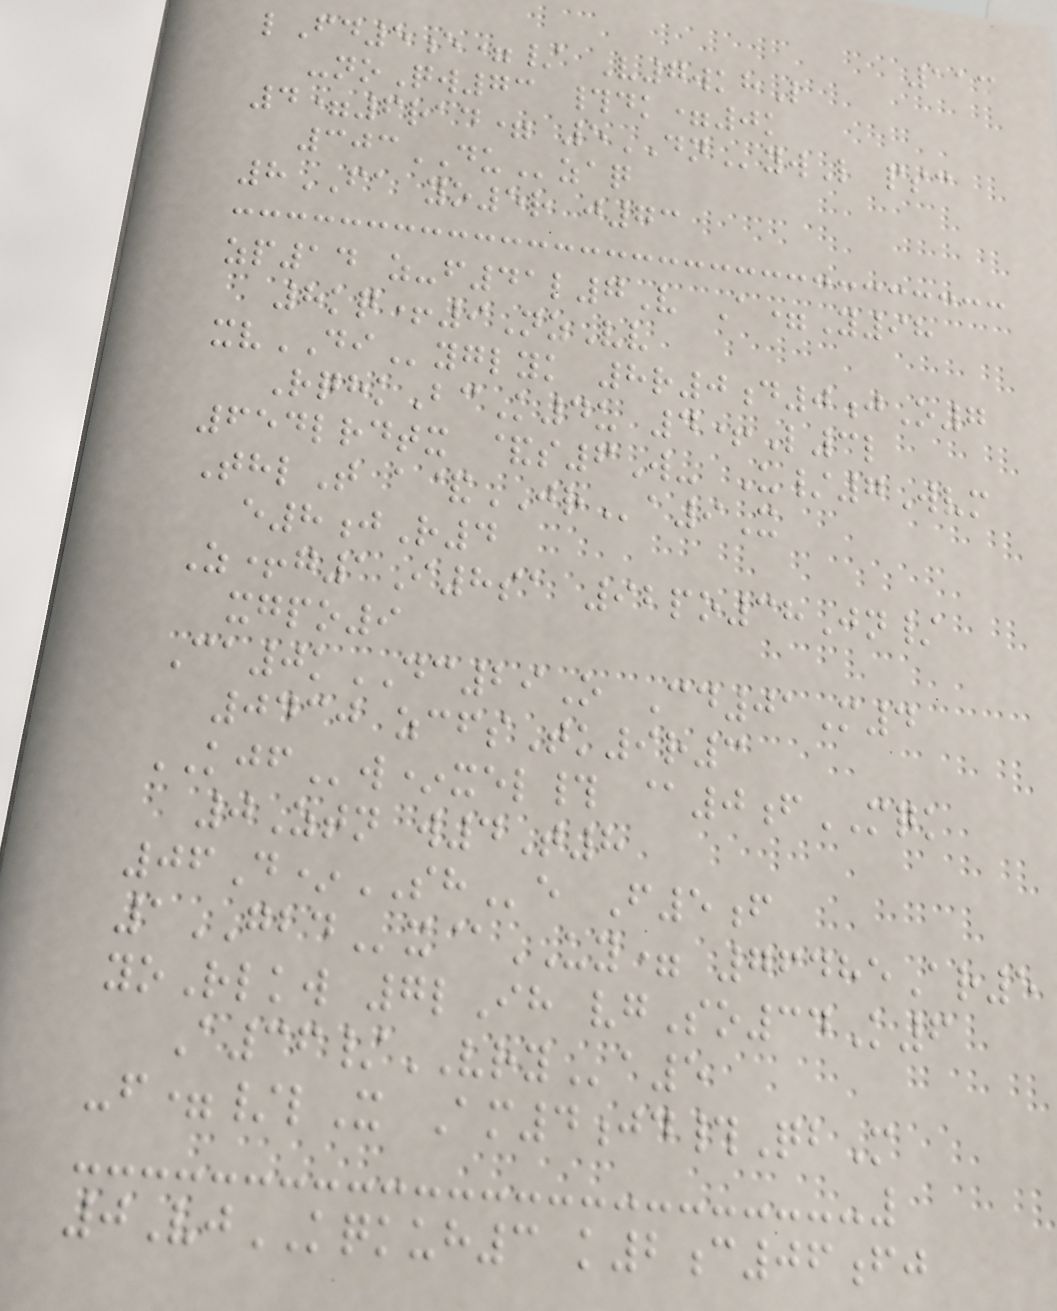113
lFd5e=/ V7wkhL
-noQw73 #dk=0k
4=6rad= 5DNywL psc
303DUzaq
8FA yo5r j73
zp14 z-f41l7V A=Y98
8kq+9NzVv
xvDIyglyk 8r0d0jO7
RqhkBcK4u 4+L3l
654lrdtx &s6W- U/7Wvm
ThlT a&JRa9X
e8jR4
Z+g1I8sa 92po38Jn/
xgpo9
Ca0kDC29O Cd01M4
0430 zcfsTk9r3
KJFw*xel# @0fMQK
0Ztn w4T8
06D*SHe F5f
1GBDx@UY= 76485Ar5
yoRlkw 7lIh vgSo34K6
A36/VRYa5
-f=/lX Am4jd#QbM
0VjKQKUH3 k2c06fj
